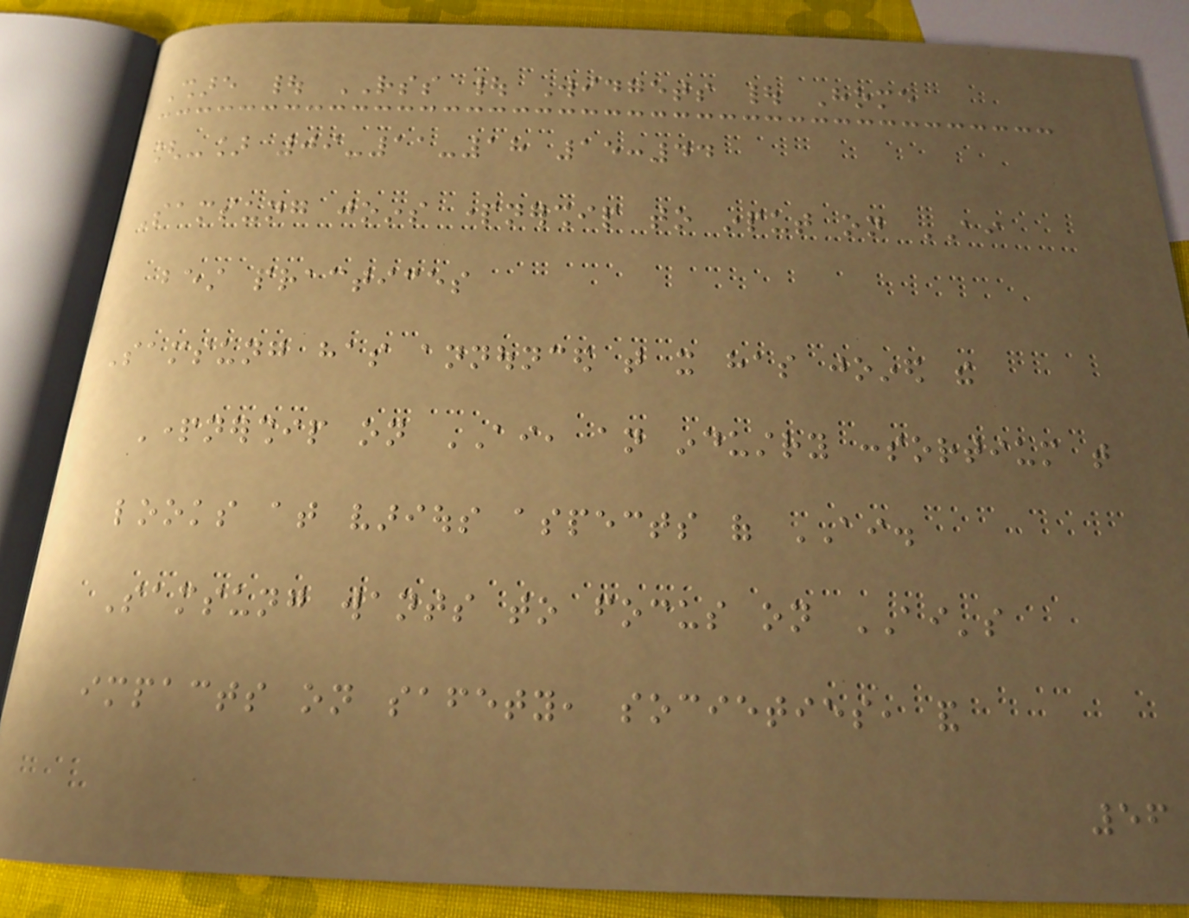Share | RSS | Widgets | Home
[-] 09-11-18 15:44
Samsung joins partnership to input on AI
best practices
Samsung has announced that it has joined the
Partnership on AI, an industry consortium that
looks at various aspects of AI.
Samsung wants to focus on AI's
impacts on safety, societies, and
56
